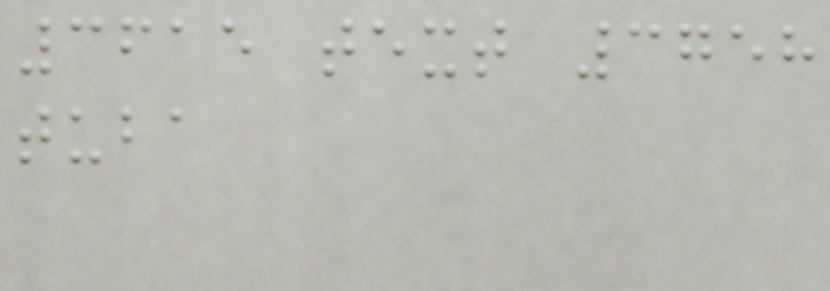3615 text 3758
tuba
